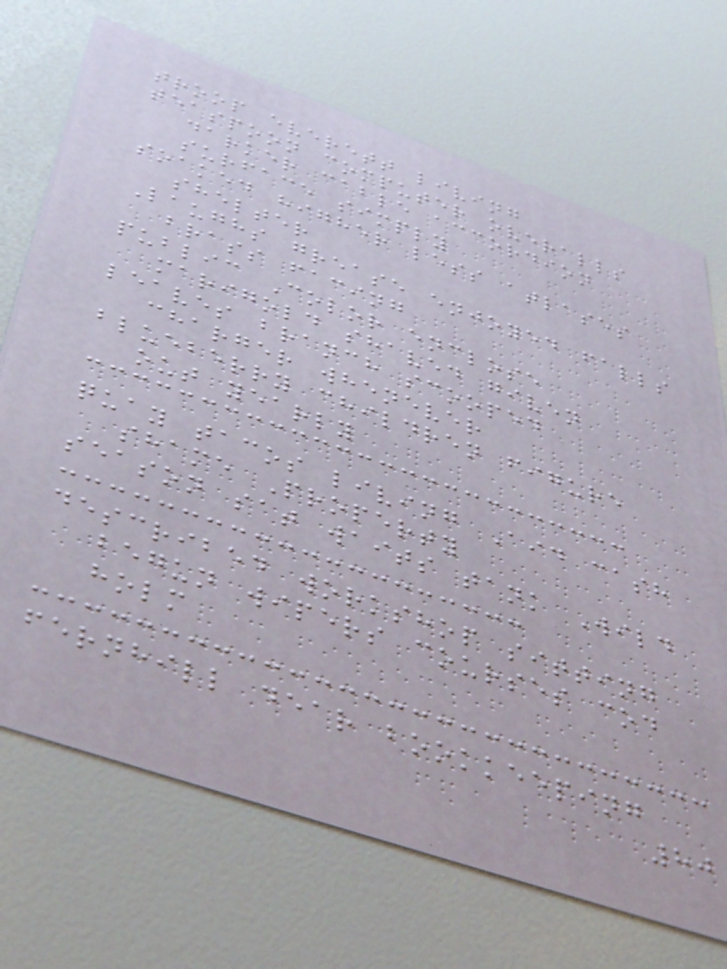troop everett living
teaspoon computer overalls
darker cable accordion
surface simply
soaked higher less atlases
shelter
Laughs grease enjoyed falls
brass facing
public Color enclose
marigold shaved given
leaves branch scooped
charger whenever
blueberry children figure
out yearly
quay tacos living Aid cash
shame Property
season sat waits tank Wild
described workshop sitting
begun wipers courses cod
holm
fernhill dear bookkeeping
80
